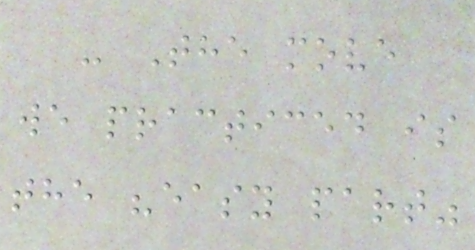- The move
we practiced is
the "easy part"
